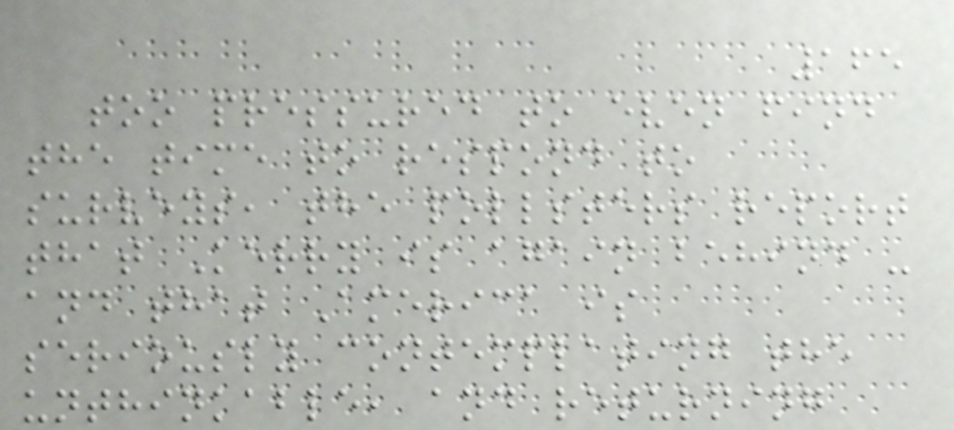165
too pressured to even find
the time to respond to
surveys, the pollsters report
that Kerry is again behind -
and that America is
seriously contemplating the
unthinkable, and returning
